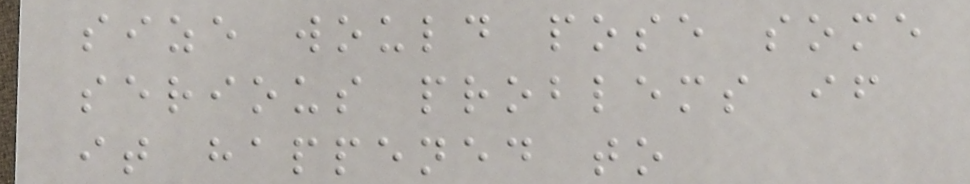size would pose some
serious problems if
it happened to
